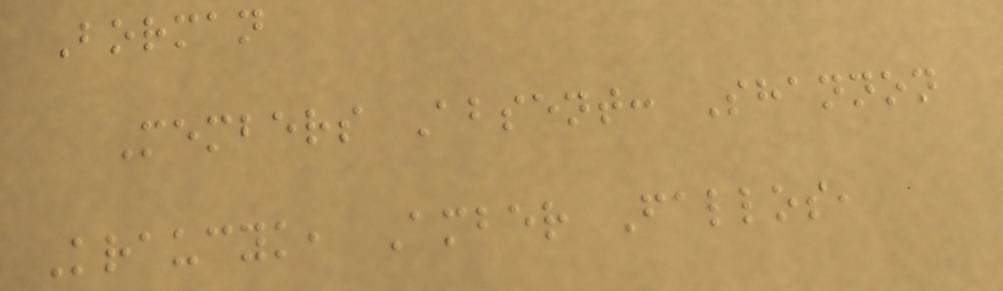Borman
Members Absent: Shannon
Kraucyk, Amber Fallos,
